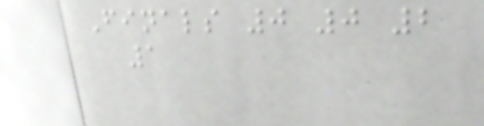Finals 0 0 2
1
